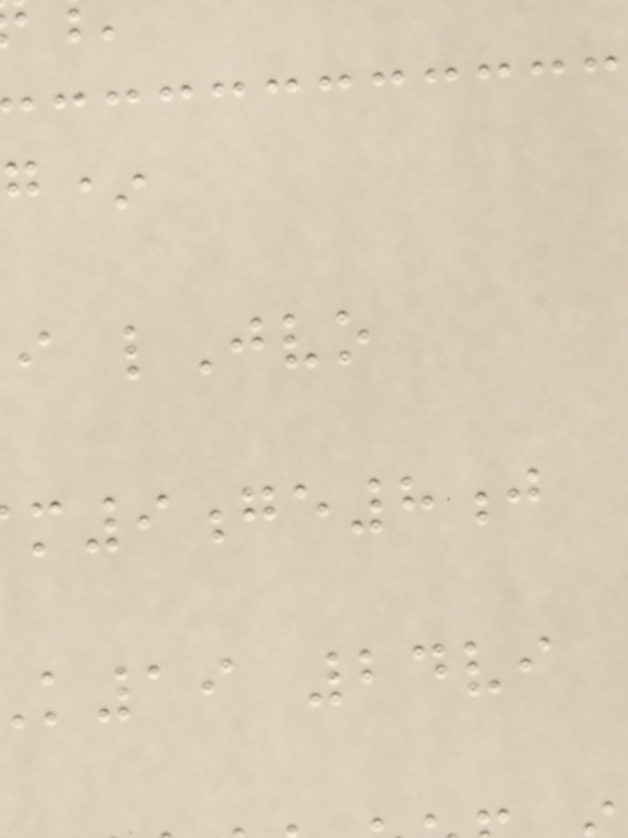i lJvo
m9ge8j
k19 24vi
